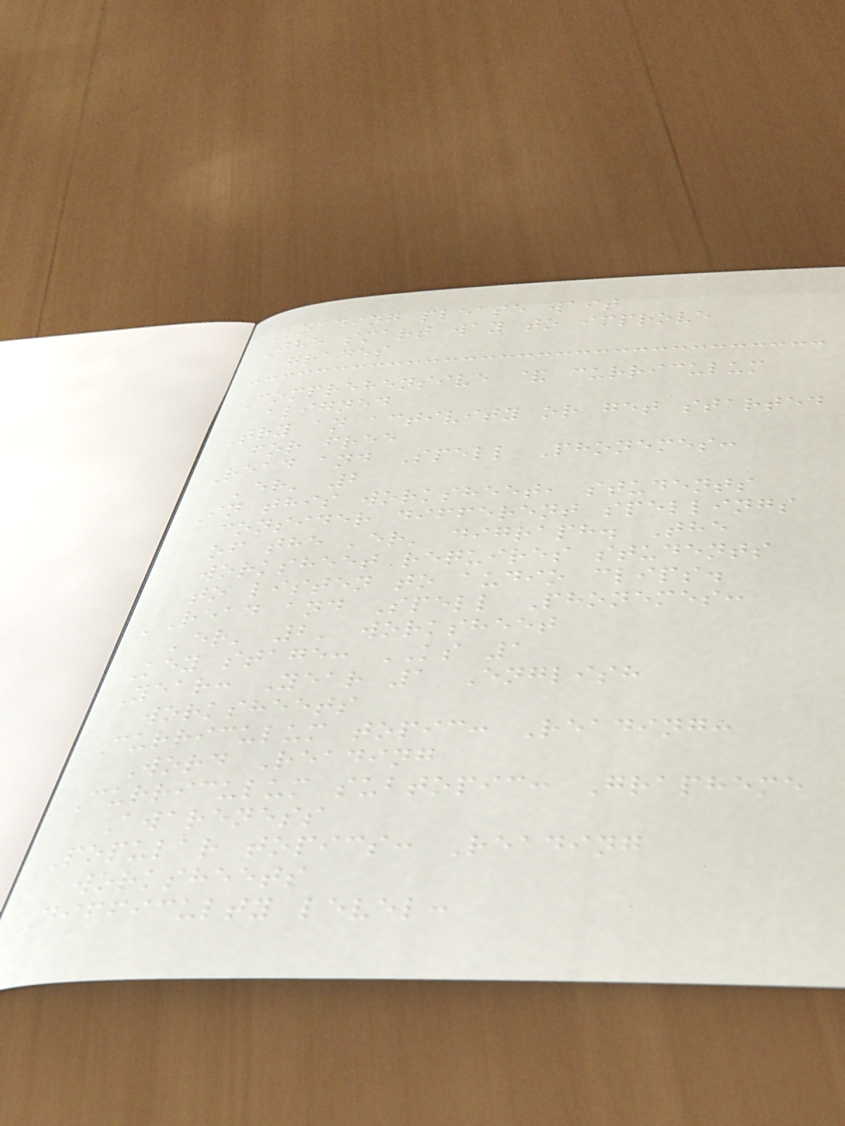Loading please wait
The smart way to improve
grades
Comprehensive & curriculum
aligned
Try an activity or get started
for free
Read and Spell Phonemes:
'er' 2
In this worksheet, students
consider different spellings
of the 'er' digraph. The
worksheet requires students
to listen to audio clips.
'Read and Spell Phonemes:
'er' 2' worksheet
Key stage: KS 1
Year: Year 1 English
worksheets
Curriculum topic: Reading:
Word Reading
Curriculum subtopic: Grapheme
Awareness
Popular topics: Reading
worksheets
Difficulty level:
